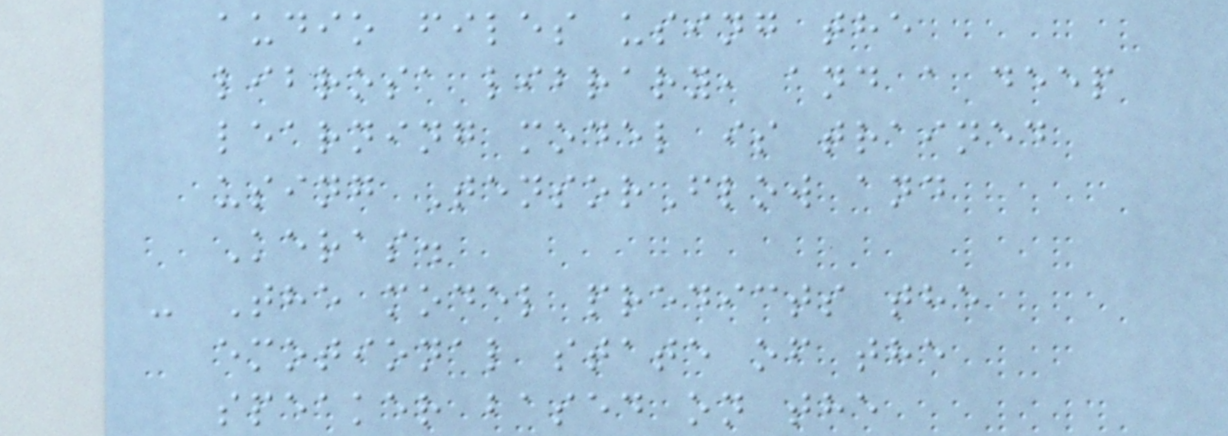audio files using the
librosa library, and a deep
learning model is trained
using TensorFlow and
Keras.
- The model predicts the
emotional state of the
speaker based on the
